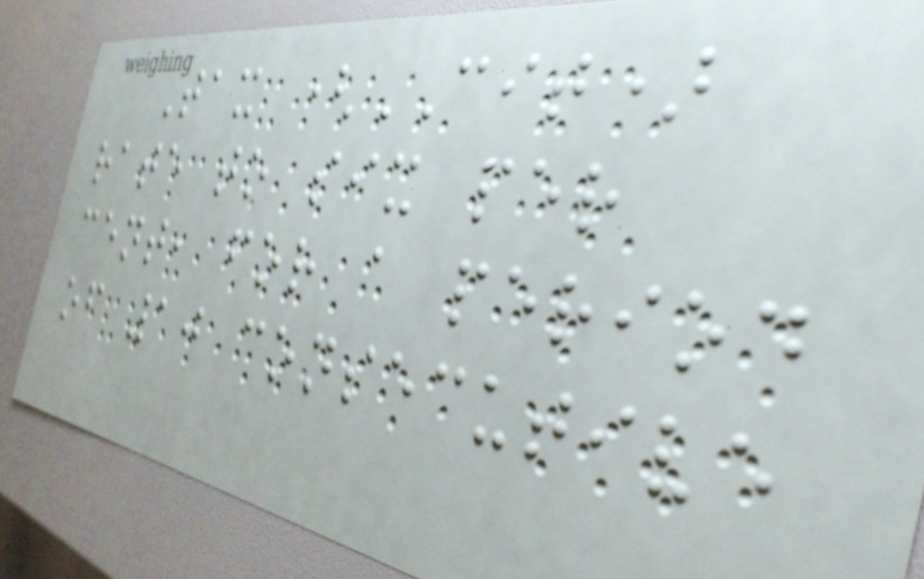Tax (CIT)
rate to six per
cent, for a period
of 10 consecutive
